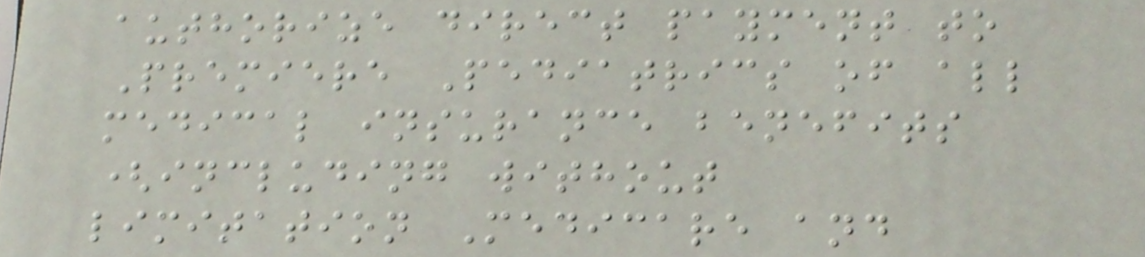authorize direct payment to
Premiere Pediatrics of all
medical insurance benefits
(including without
limitation Medicare and
